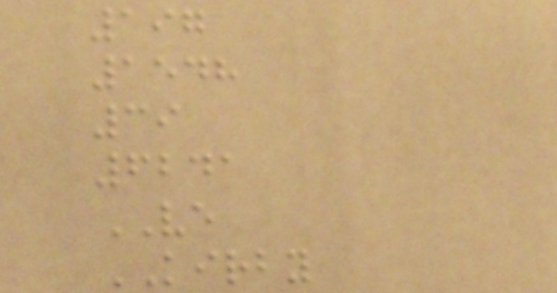197
1548
39
6241
VE
KIRBY
